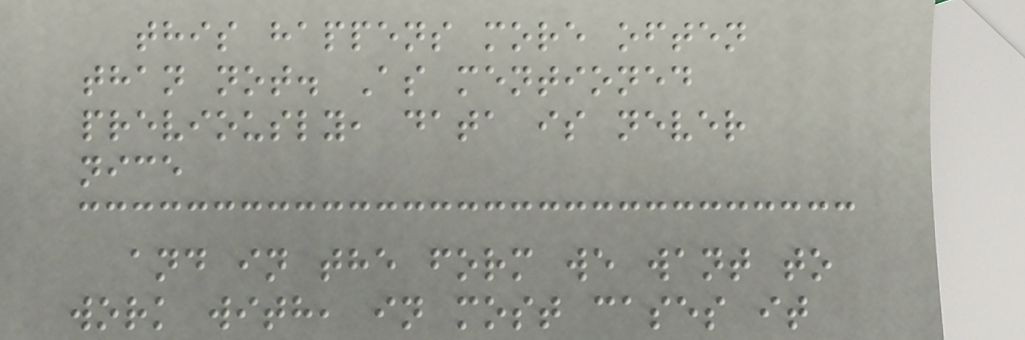this happens more often
than not. As mentioned
previously, data is never
nice
and in the form we want to
work with, in most cases it
